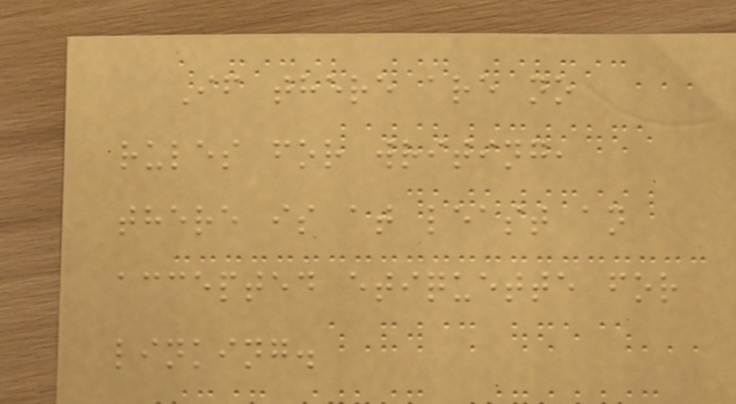If there are no
rules for writing,
there is at least an
accepted etiquette for
linking.
